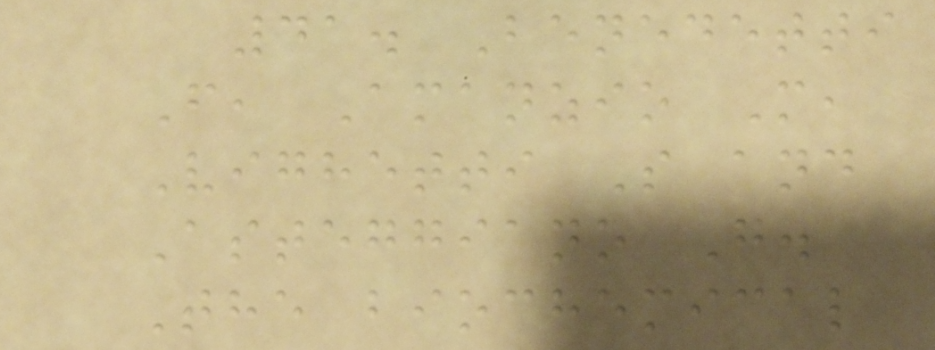41. Benedetti
F, Amanzio M,
Vighetti S and
Asteggiano G.
The biochemical
